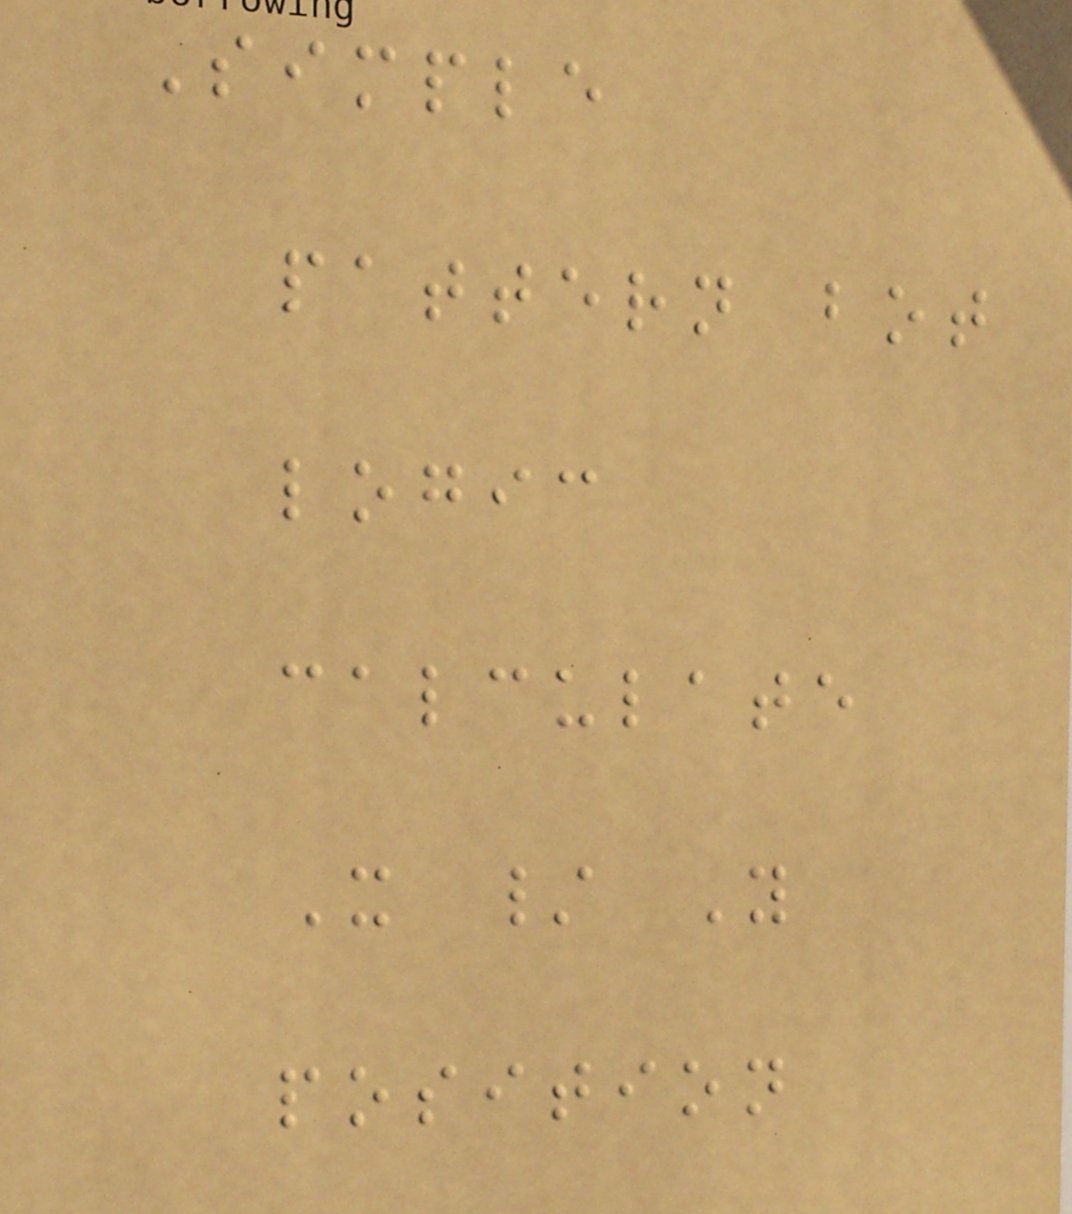Simple
pattern bot
logic
calculate
X / Y
position
